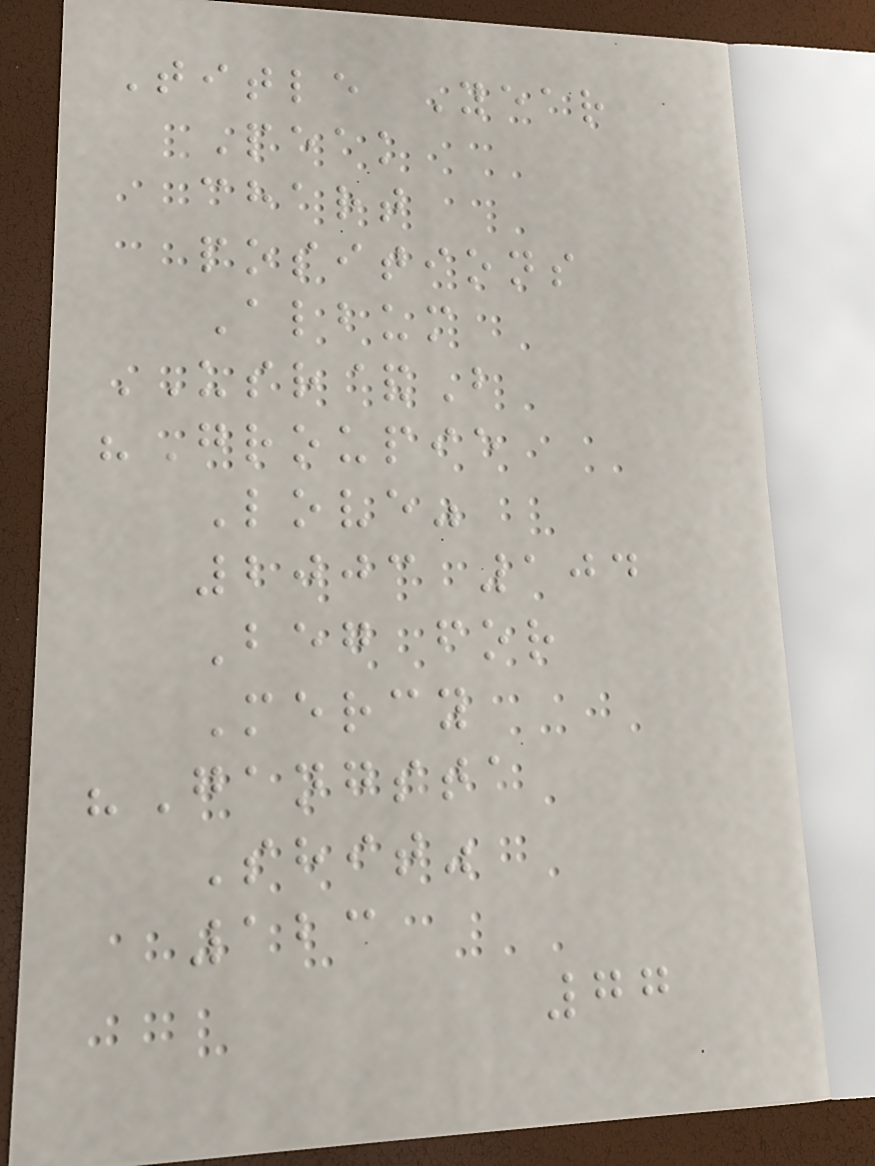Title Year
Peak
chart
positions
Album
USR&B
"Groupie
Love"
2003 104
Beg for
Mercy
"Gangsta
Shit"
123
77
